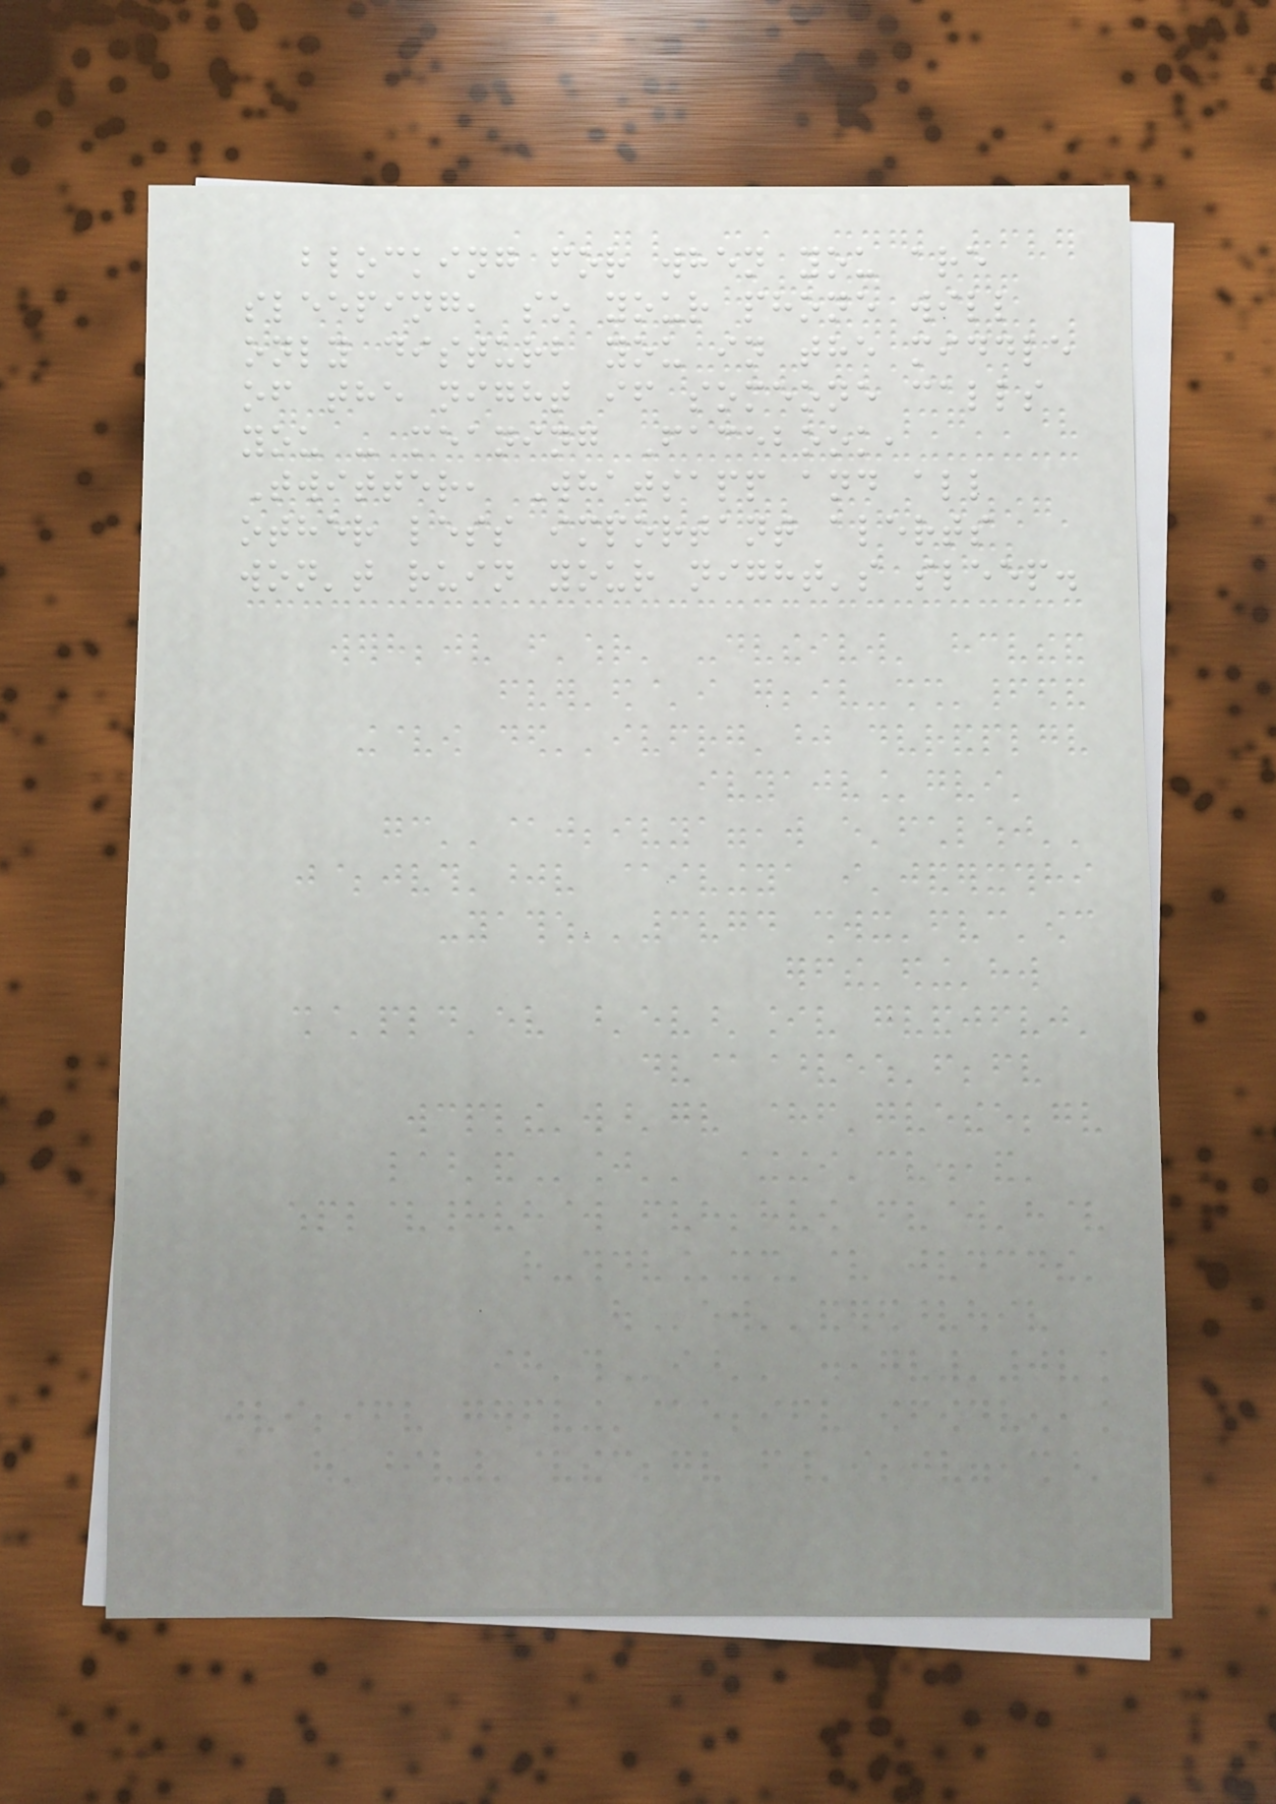blocking for when you are
sleeping, so your phone will
only disturb you in the middle
of the night if someone calls
you - meaning Facebook,
Twitter, Whatsapp and all
other less important alerts
won't ruin your night's sleep.
